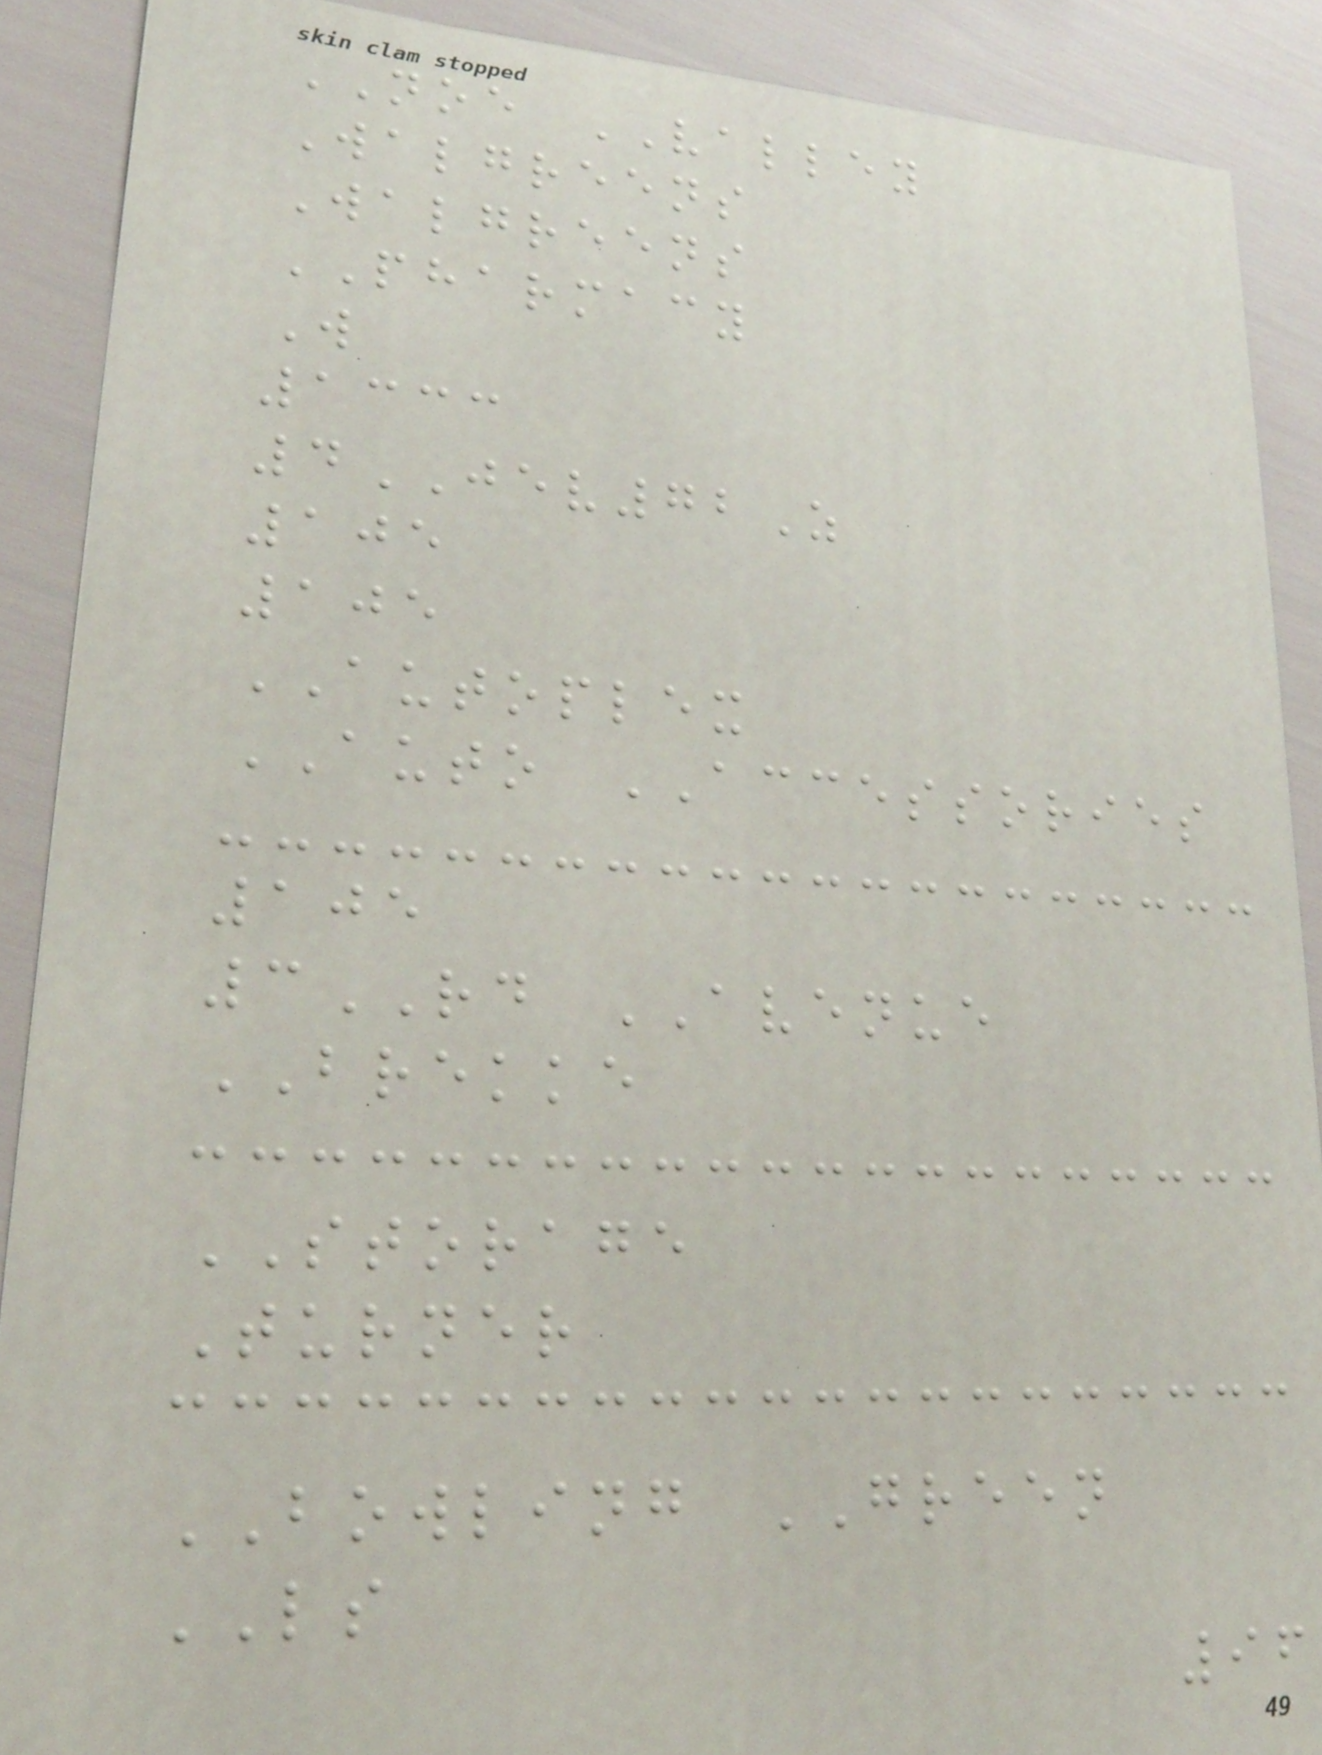NOE VALLEY
Walgreens
Walgreens
PHARMACY
W
1333
4JEV72Z
105
105
AUTOPLEX
AUTO ACCESSORIES
105
3RD AVENUE
BREKKE
STORAGE
Turner
BOWLING GREEN
LS
96
